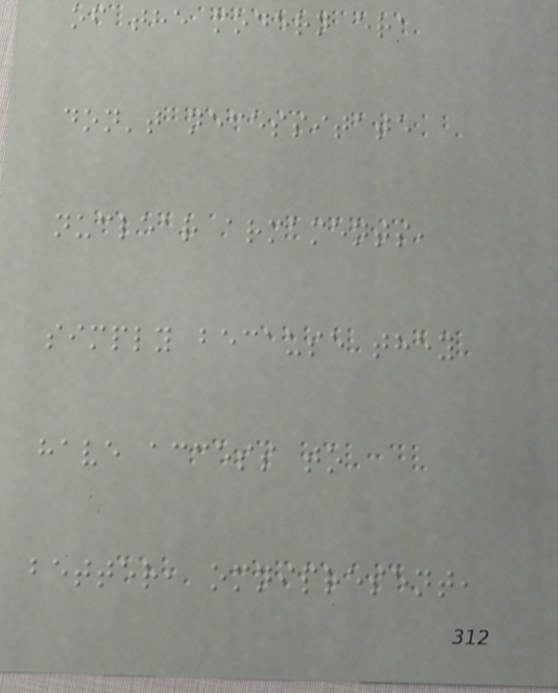of the modern era
don't necessitate
nuclear armaments,
simply because they
have access to
better, omnipresent,
